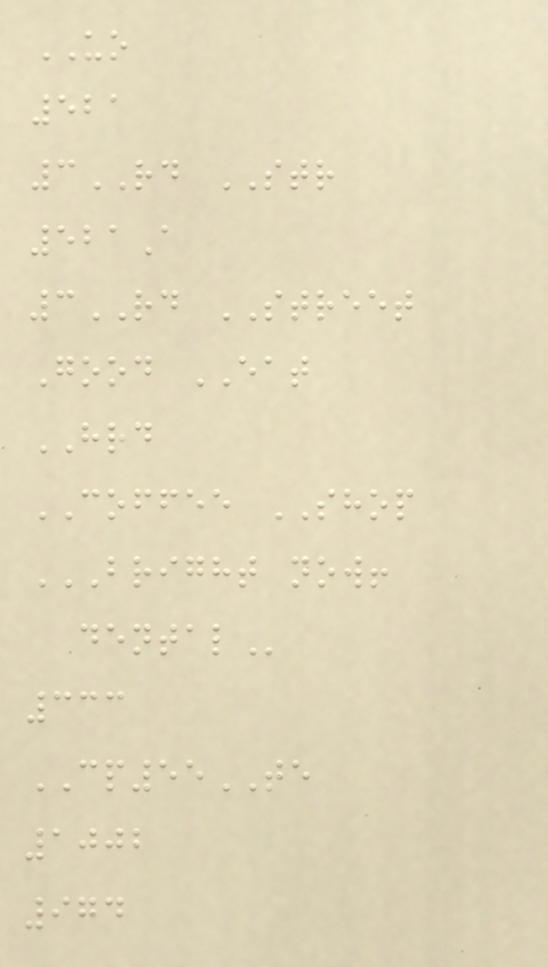UO
521
3RD STR
521A
3RD STREET
Good EAT
HRD
COFFEE SHOP
BRIGHT NOW!
DENTAL
333
CP55TE
1002
974
